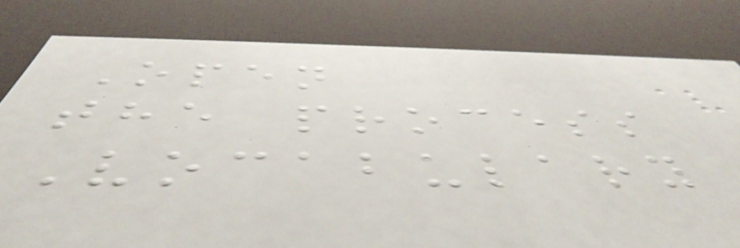Open
the process
Vocabulary
